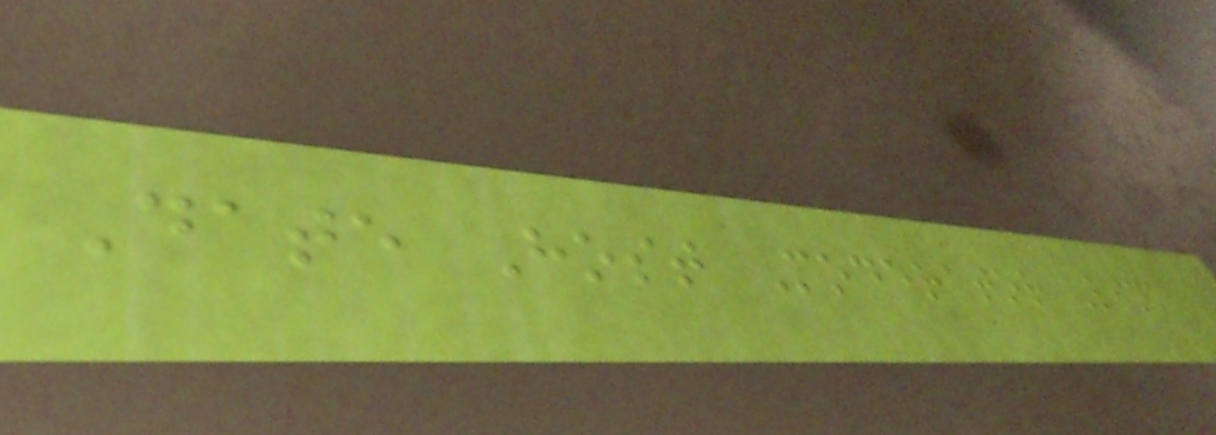Date Host Moderator Link
